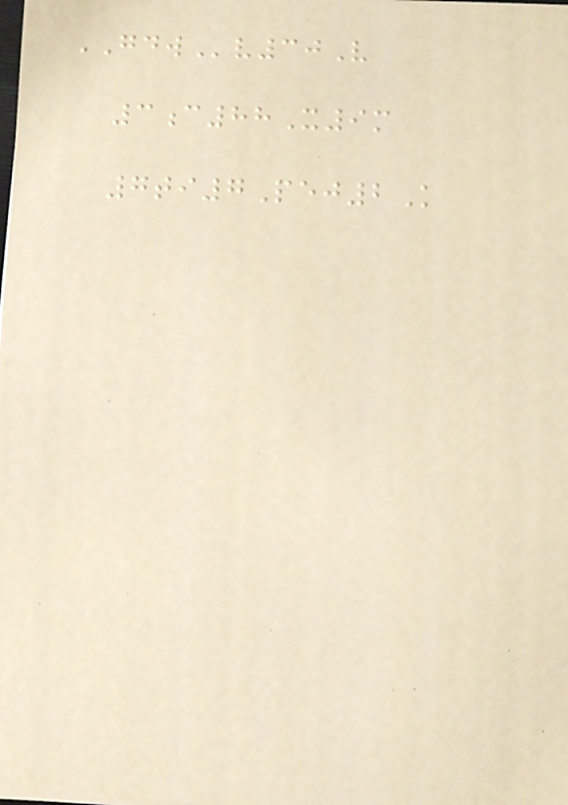GDWv30V
3c88X9m
7ti7Pej2K
